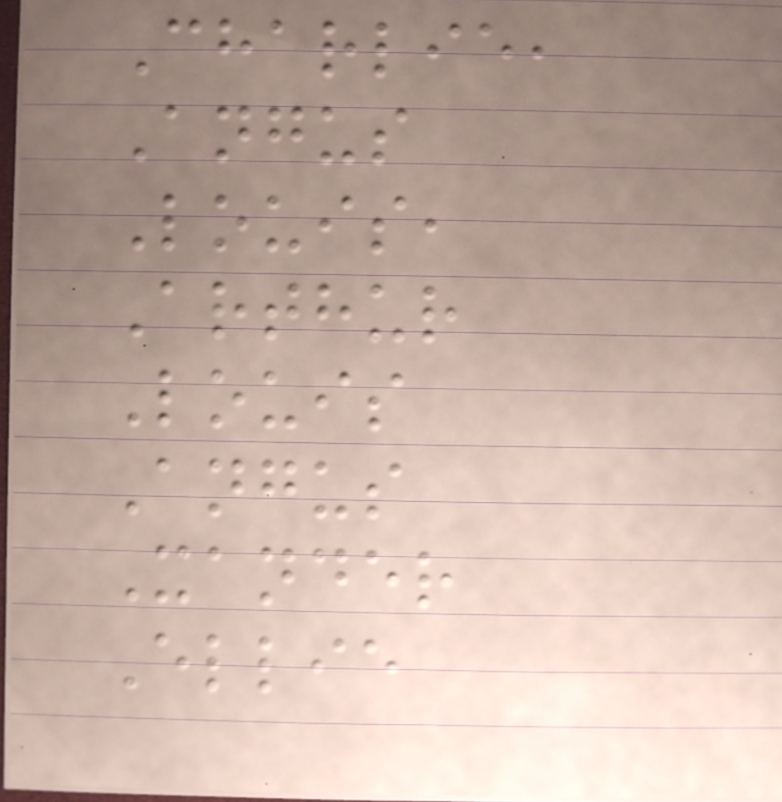Charlie,
Angus
Louis,
Arthur
Louis
Angus
Xander
Ellie
